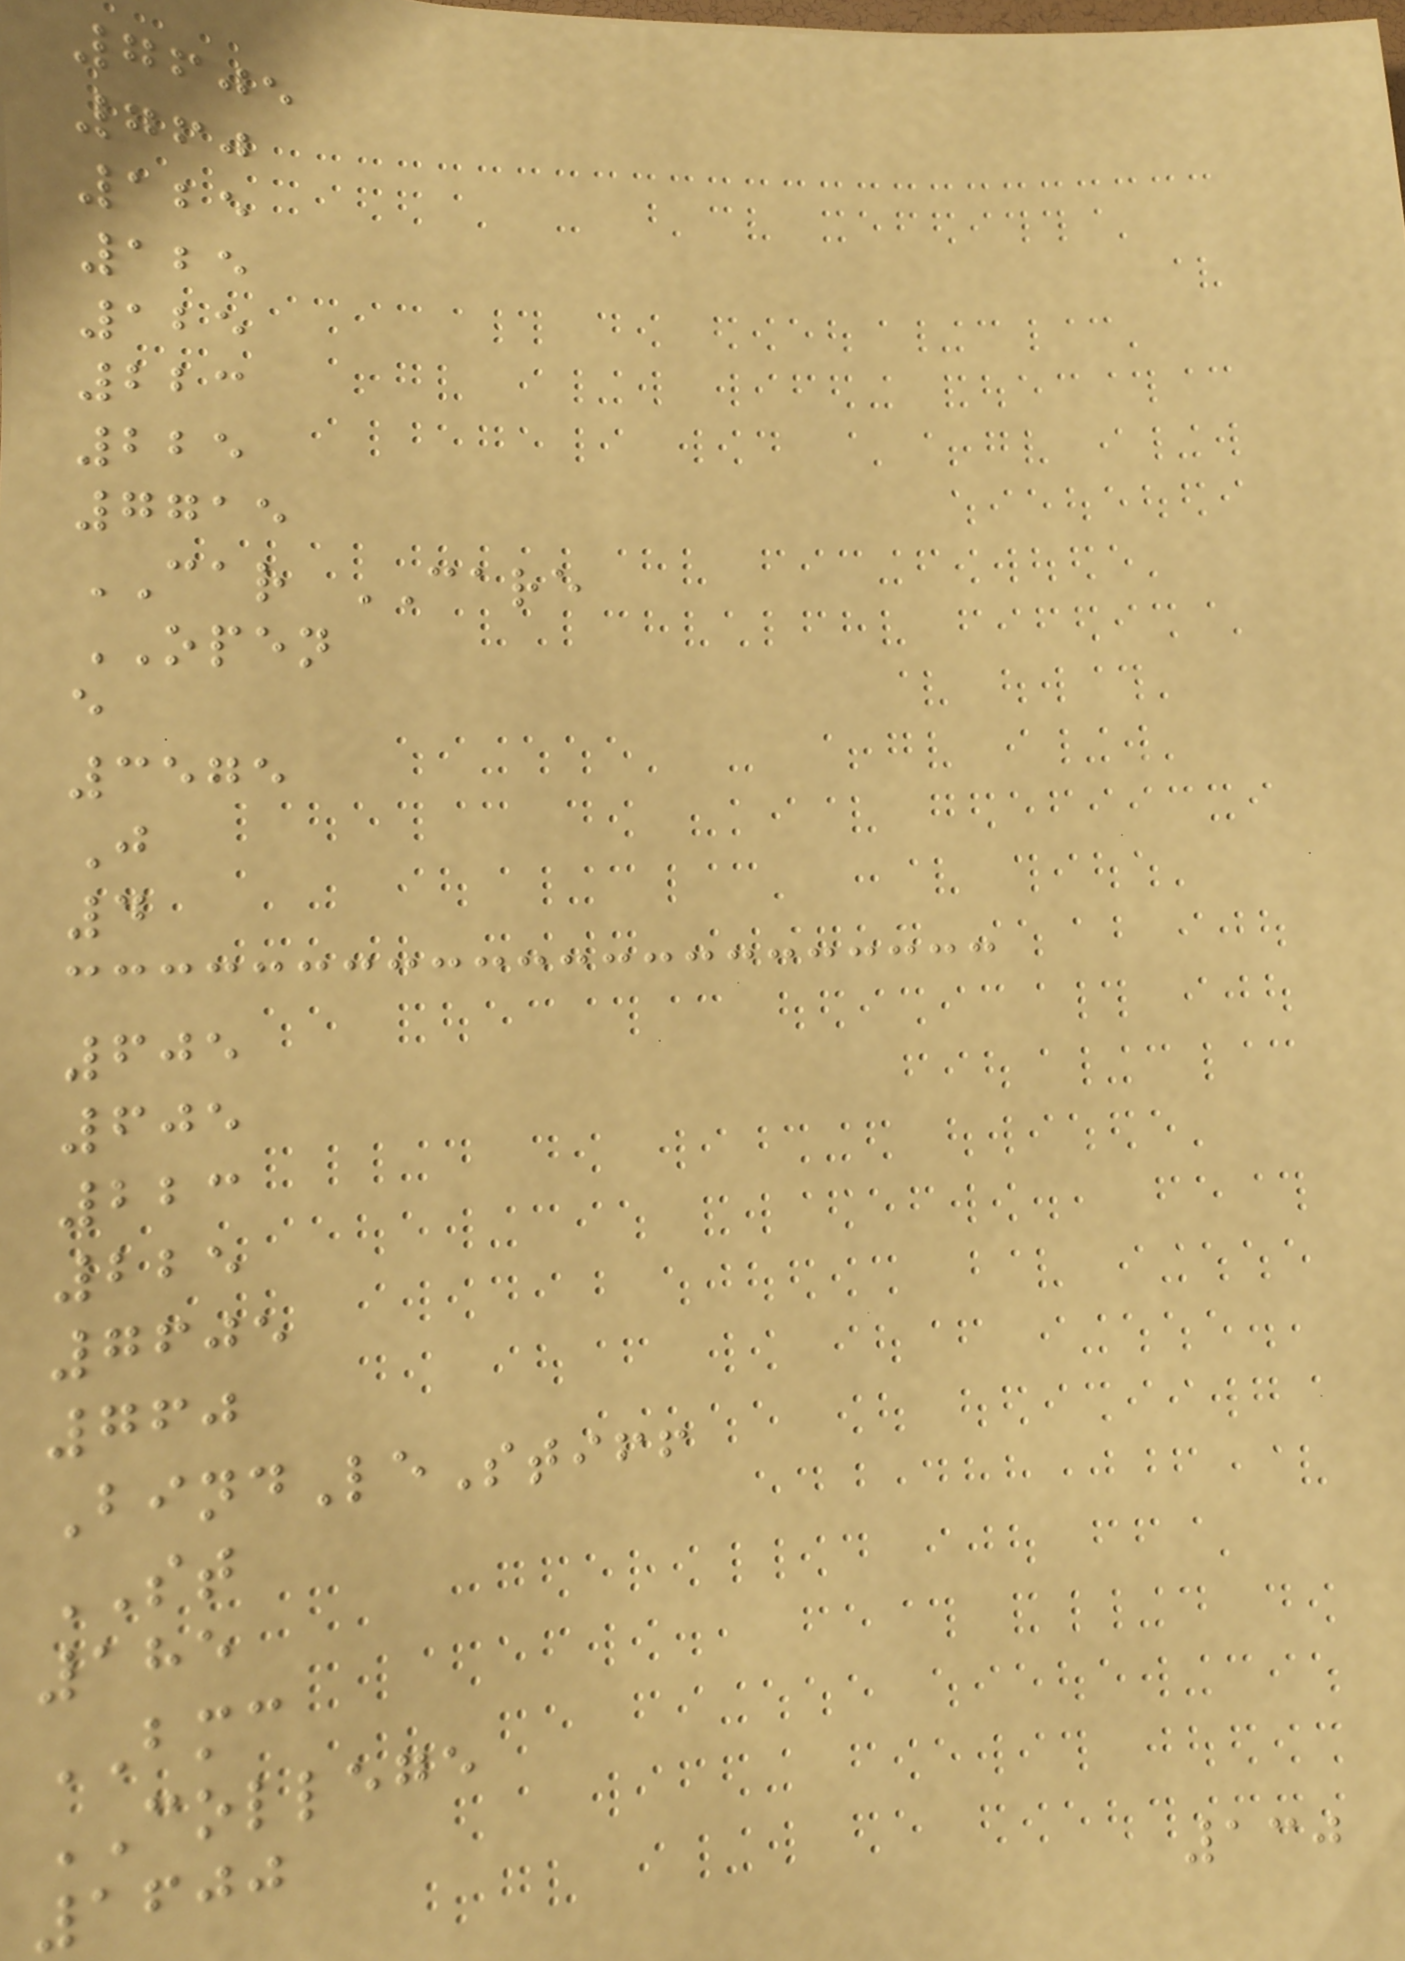7605
760
125
125
125
223
225
7715
CAR CARE
OPEN
e
3575
J
4
605
605
223
225
7605
760
BindLeStiff
ST
185
BMC
COLLEGE
1600
130
